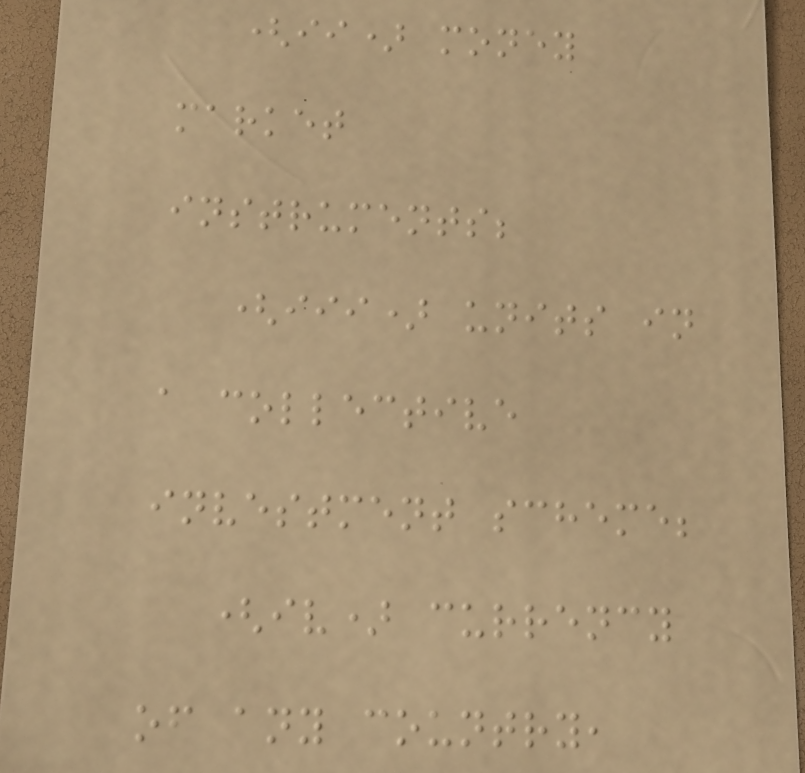(ii) money
market
instruments;
(iii) units in
a collective
investment scheme;
(iv) currency
of any country,
